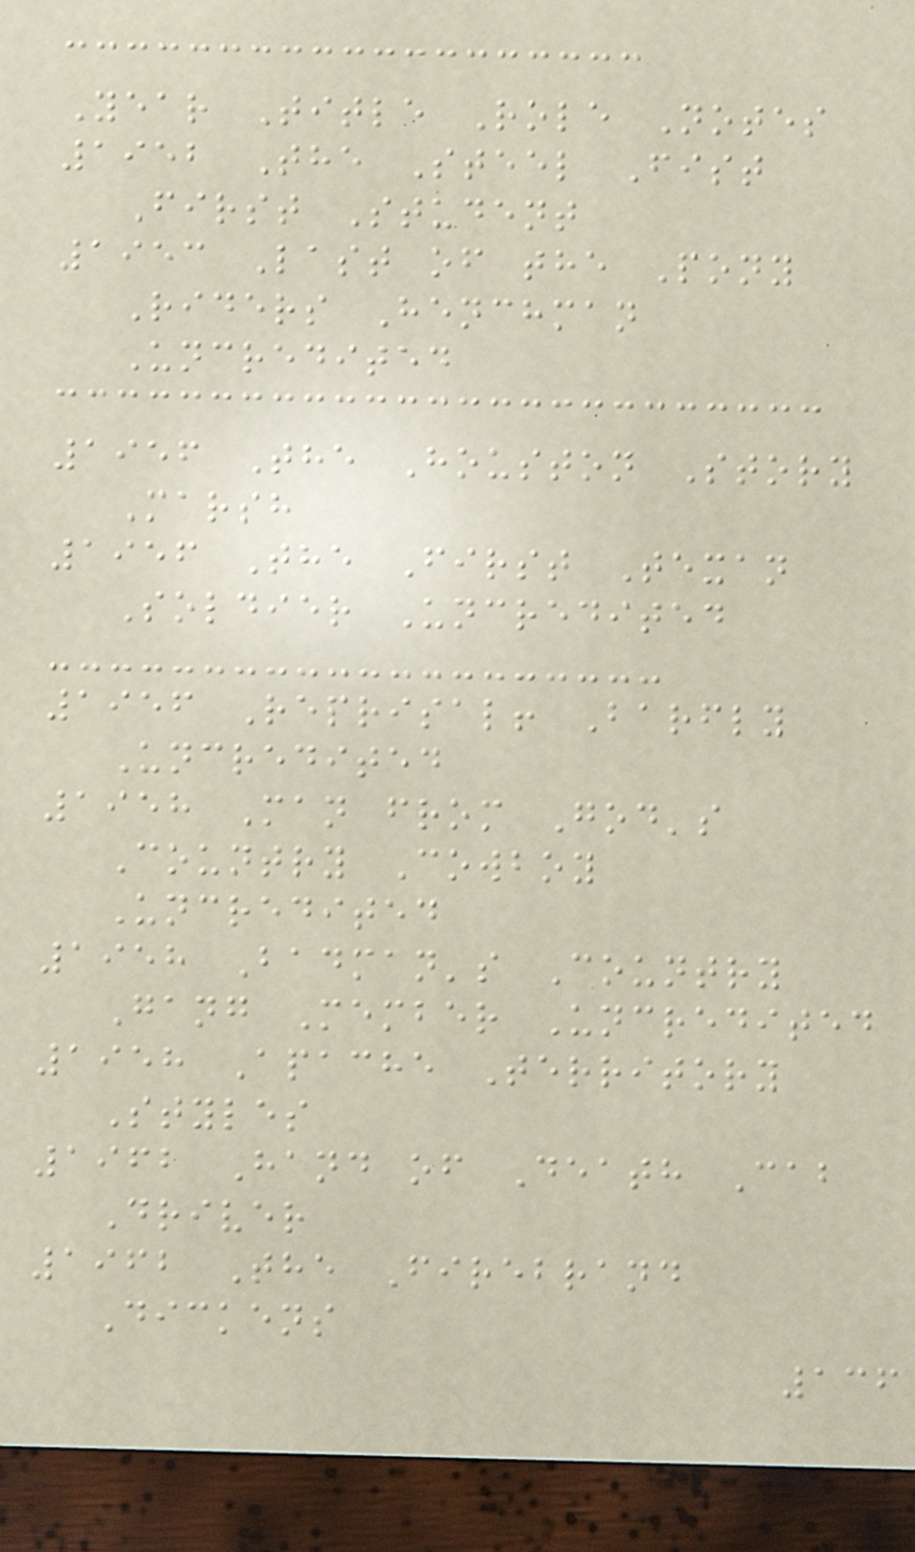Year Title Role Notes
1952 The Steel Fist
First Student
1953 Last of the Pony
Riders Henchman
Uncredited
1956 The Houston Story
Marsh
1956 The First Texan
Soldier Uncredited
1956 Reprisal! Barfly
Uncredited
1958 Man from God's
Country Cowboy
Uncredited
1958 Badman's Country
Gang Member Uncredited
1958 Apache Territory
Styles
1962 Hand of Death Cab
Driver
1962 The Firebrand
Dickens
136
